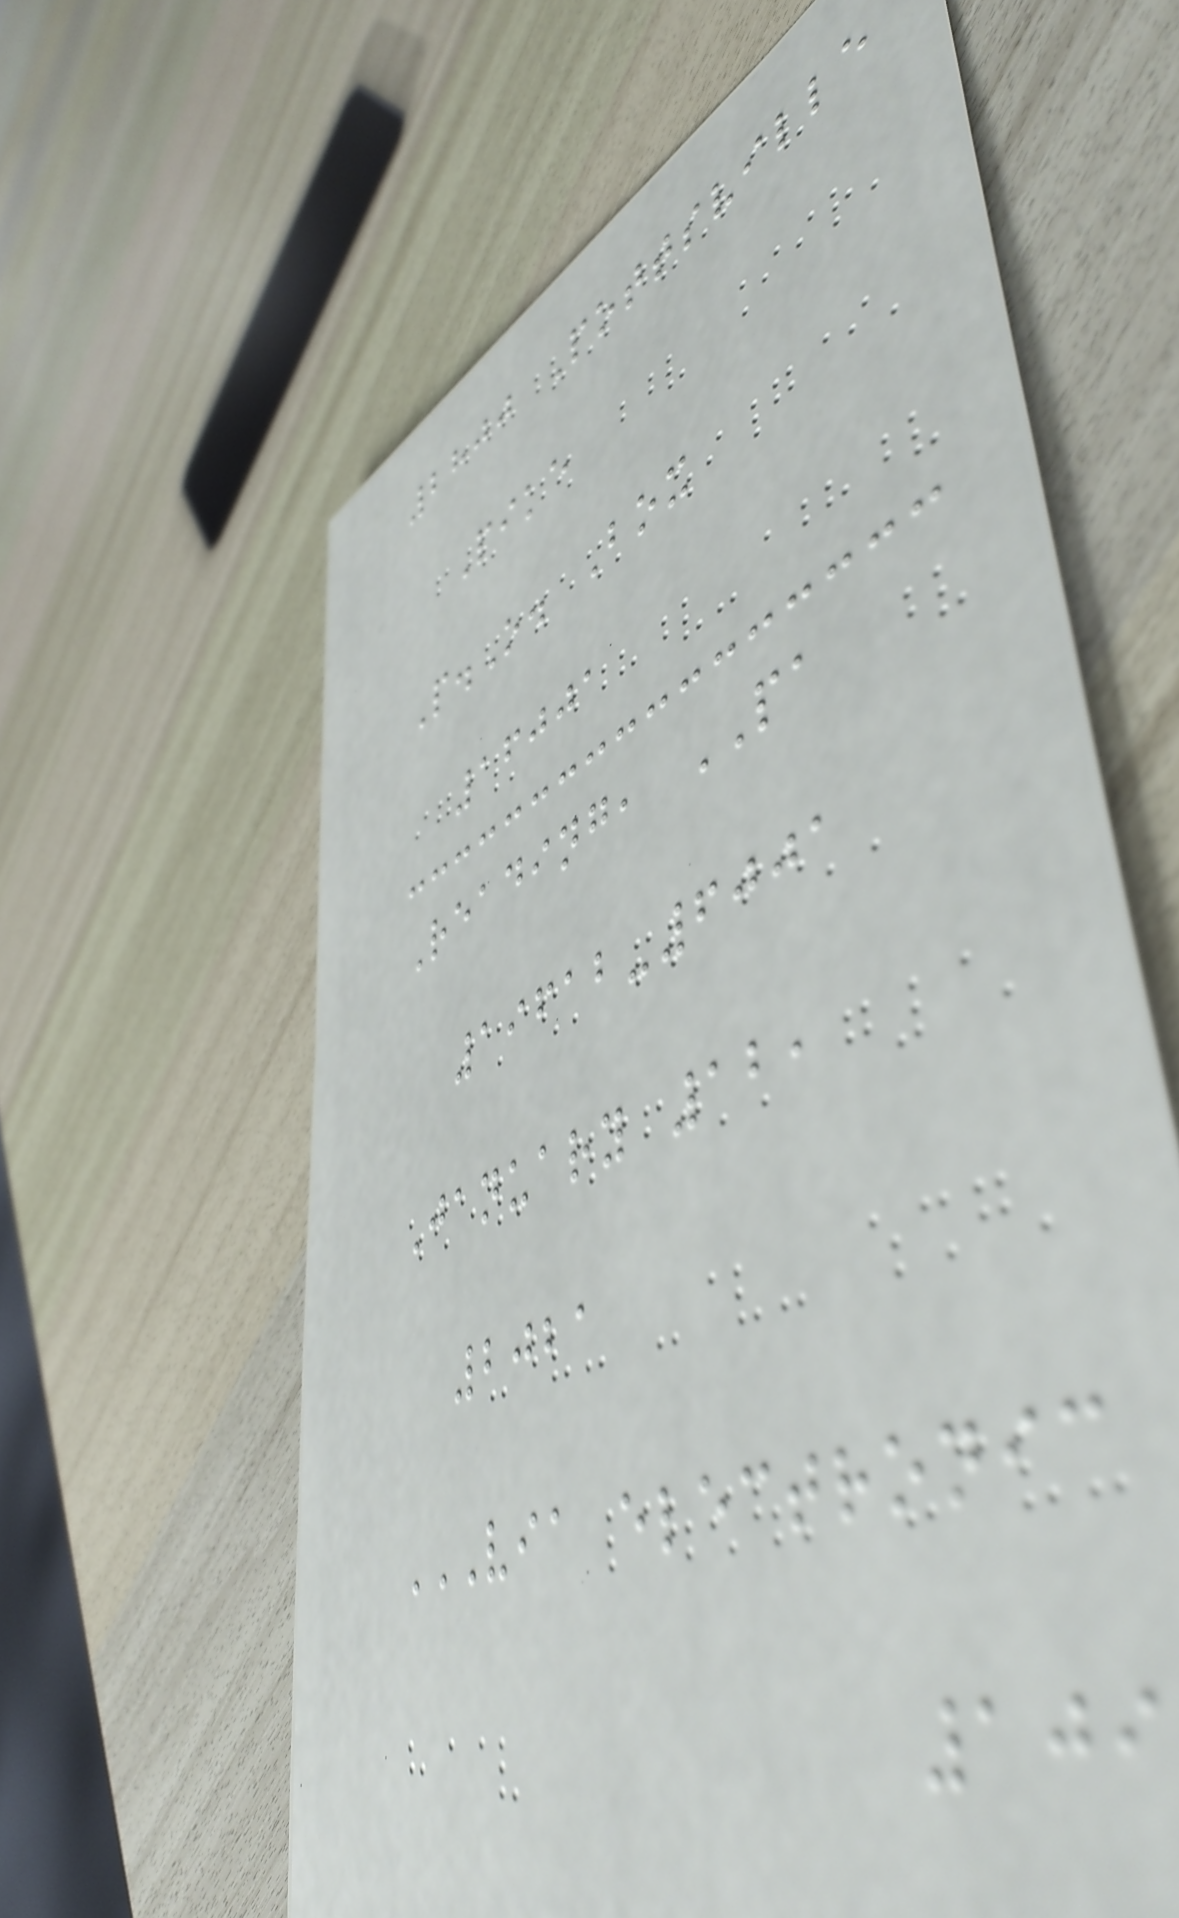2800 Pottsville
Pike
P.O. Box
16001
Reading, PA
19612-6001
January 12,
2021
VIA ELECTRONIC
109
